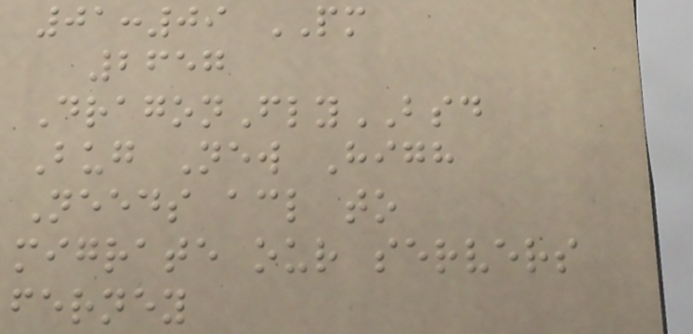01:09 PM
2657
DragonFlyBSD
Bug New High
Needs acl to
migrate our servers
ferney
